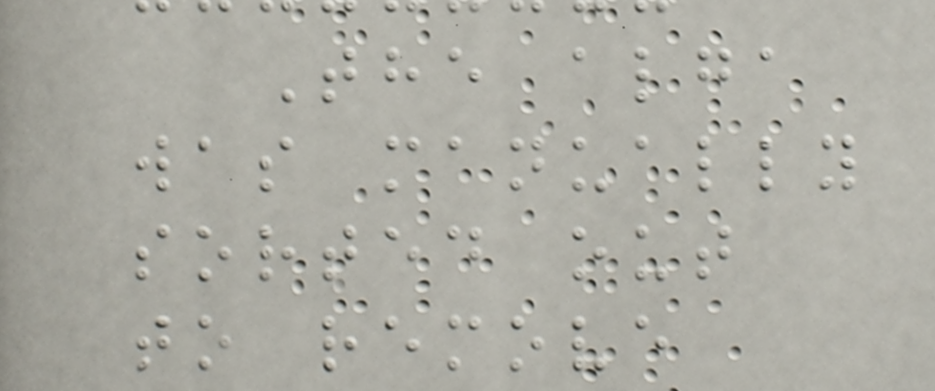The alga
was manually
sorted out
to remove
